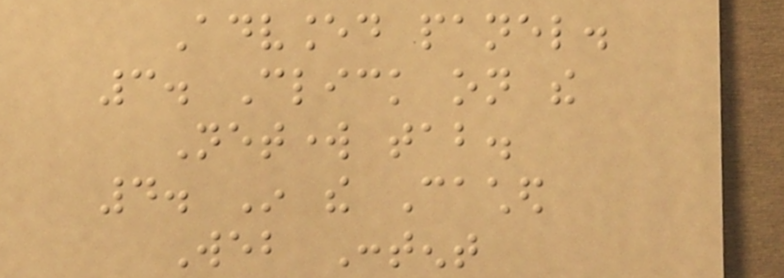Advanced panel.
3. Click on the
Network tab.
4. In the Cached
Web Content
